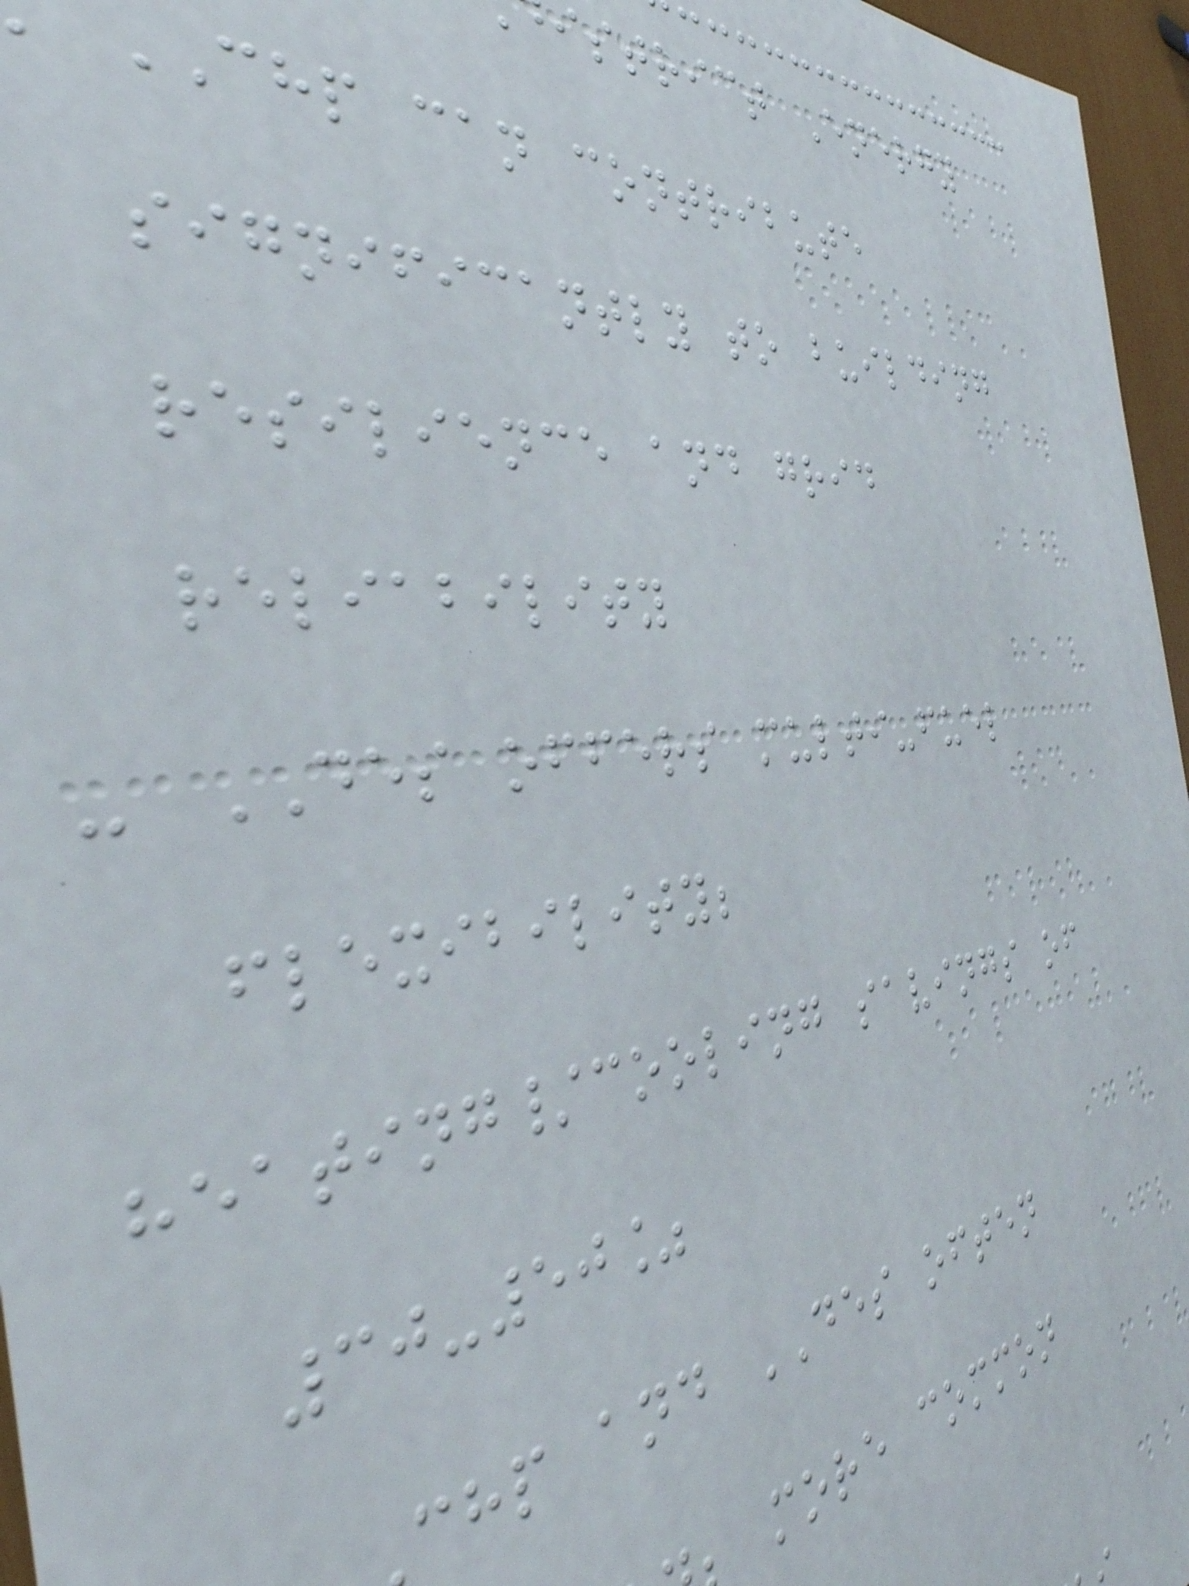istrict Energy
chp can contribute
significantly to building
resilience and grid
reliability
- DES offers multi-fuel
flexibility;
heating/cooling savings of
30-50%
chp and DES often
more common
